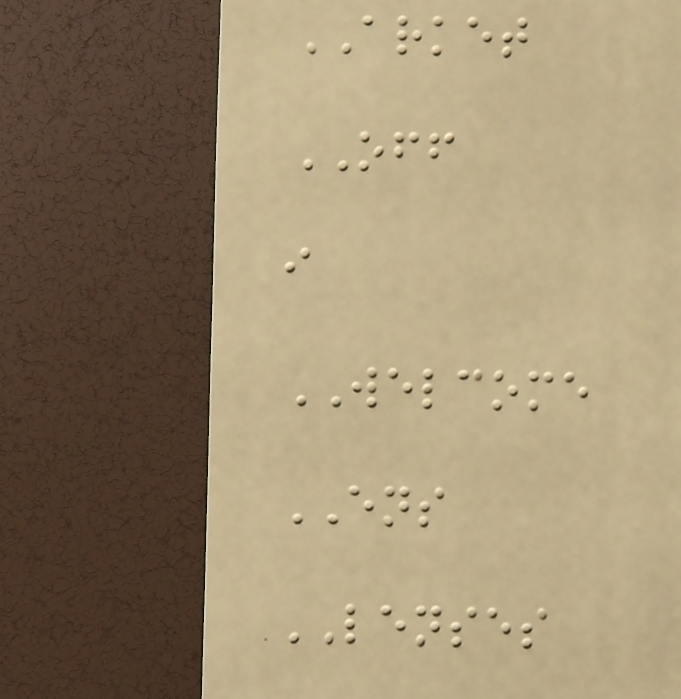ARKET
OFF
i
WELCOME
ENS
LENSES
